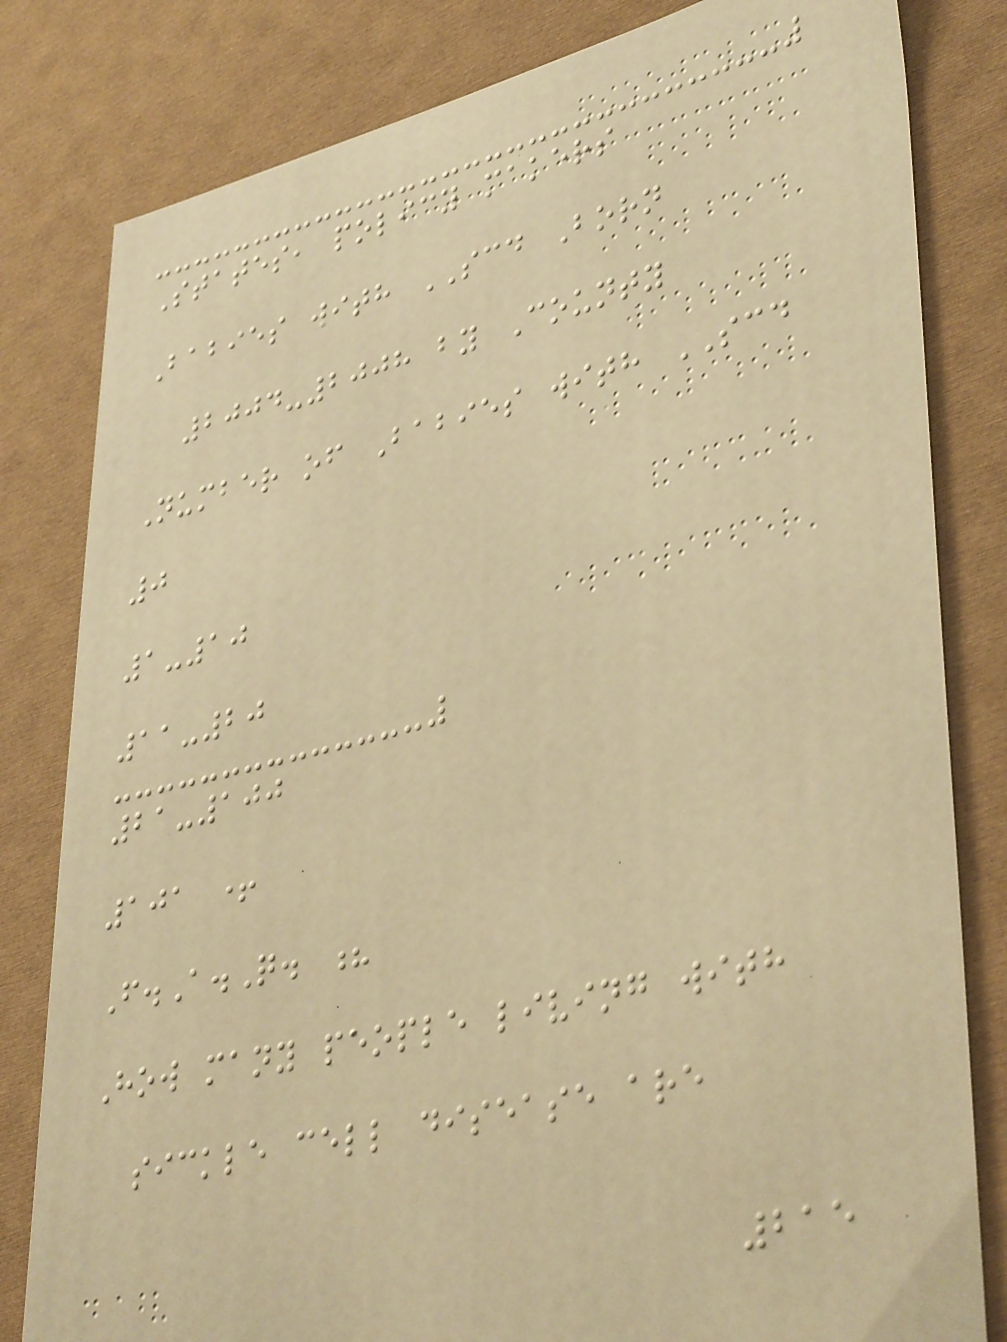States, policy makers
Babies with SCD Born
2004-2008 by County
Number of Babies with SCD
0
1-10
11-20
21-100
101 +
F.A.Q. ?
How many people living with
sickle cell disease are
215
